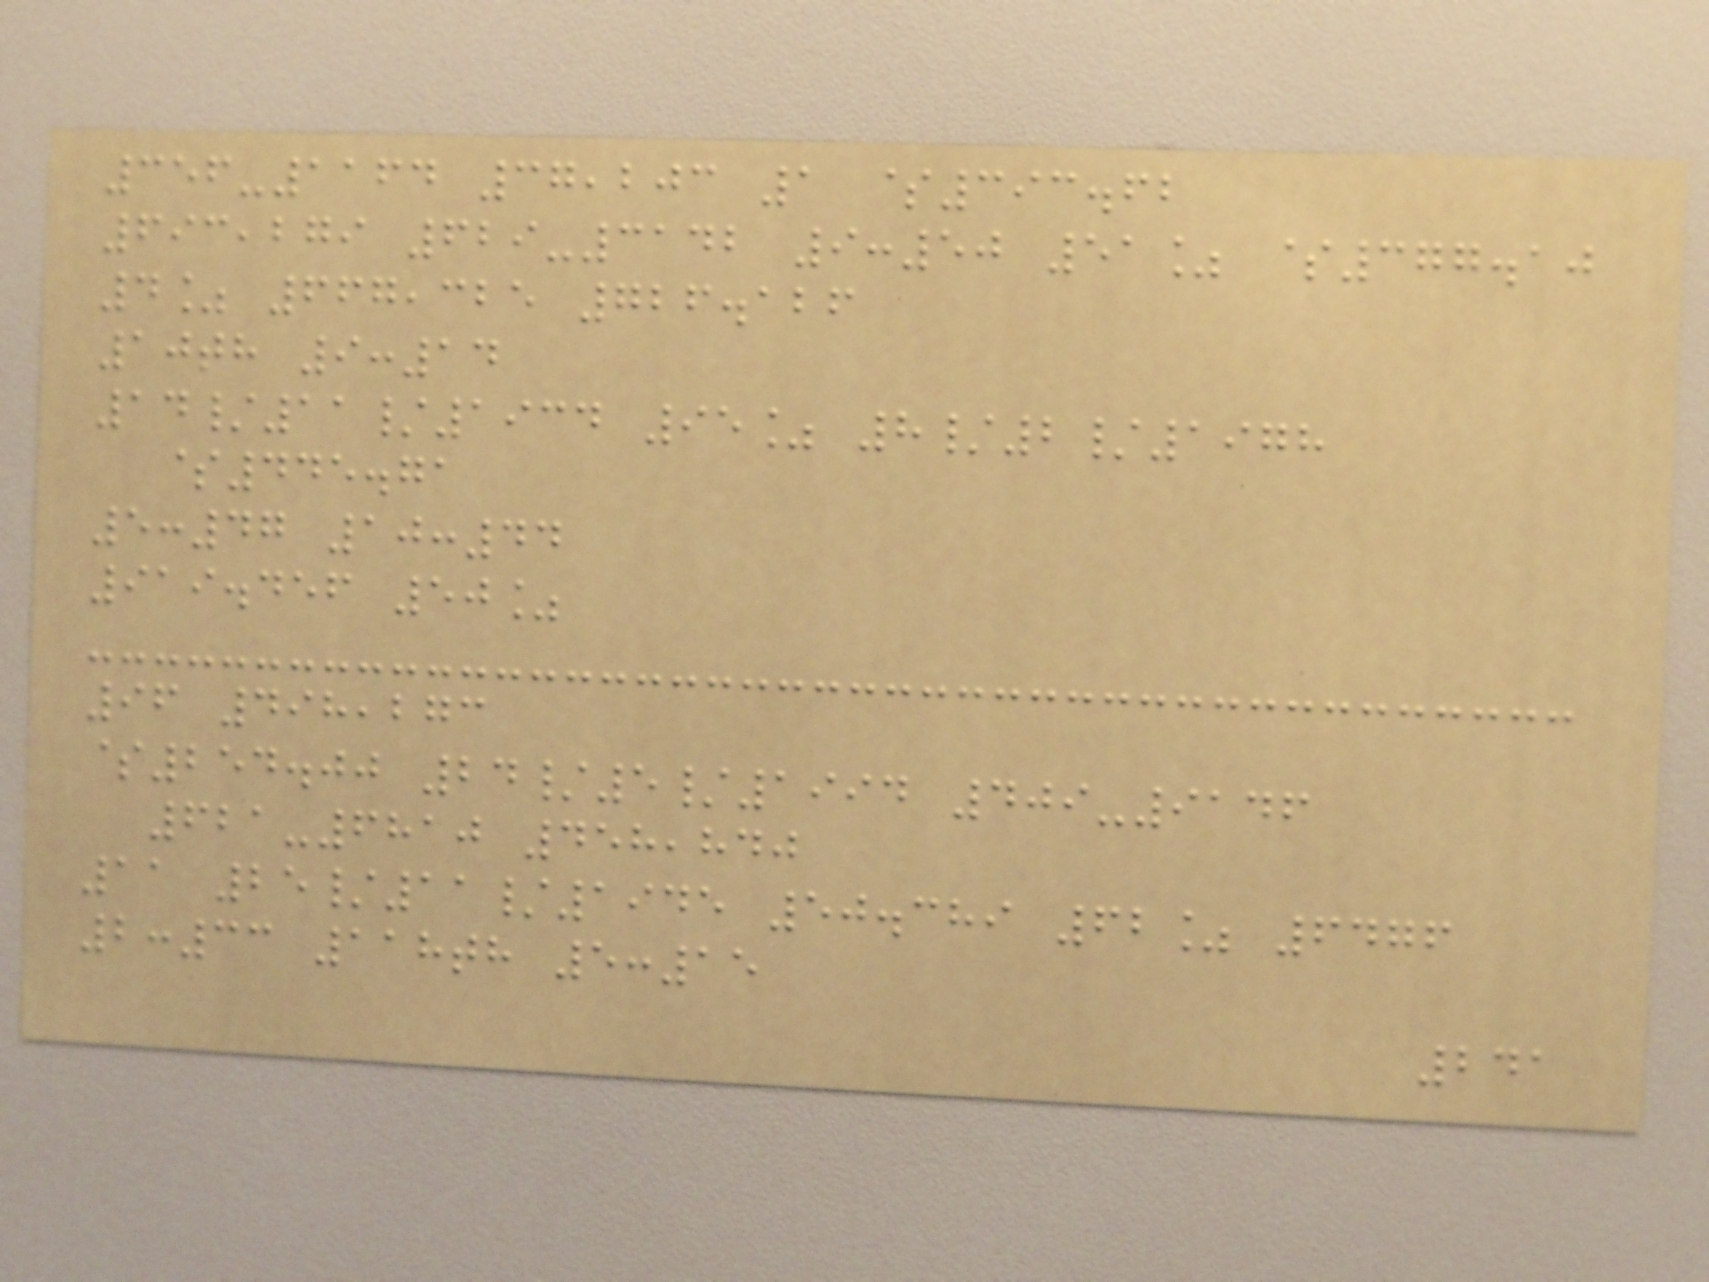356-1164 37,203 1 $393.62
693,279 629-3142 9:50 51% $377.10
4% 667,325 726.126
10th 9:14
14/11/1934 95% 8/2/1978
$445.71
5:47 10:44
919.456 50%
96 498,273
$254.00 24/5/1994 409-9146
621-6810 458,840
11 25/11/1945 50.389 62% 6476
2:33 118th 5:15
241
